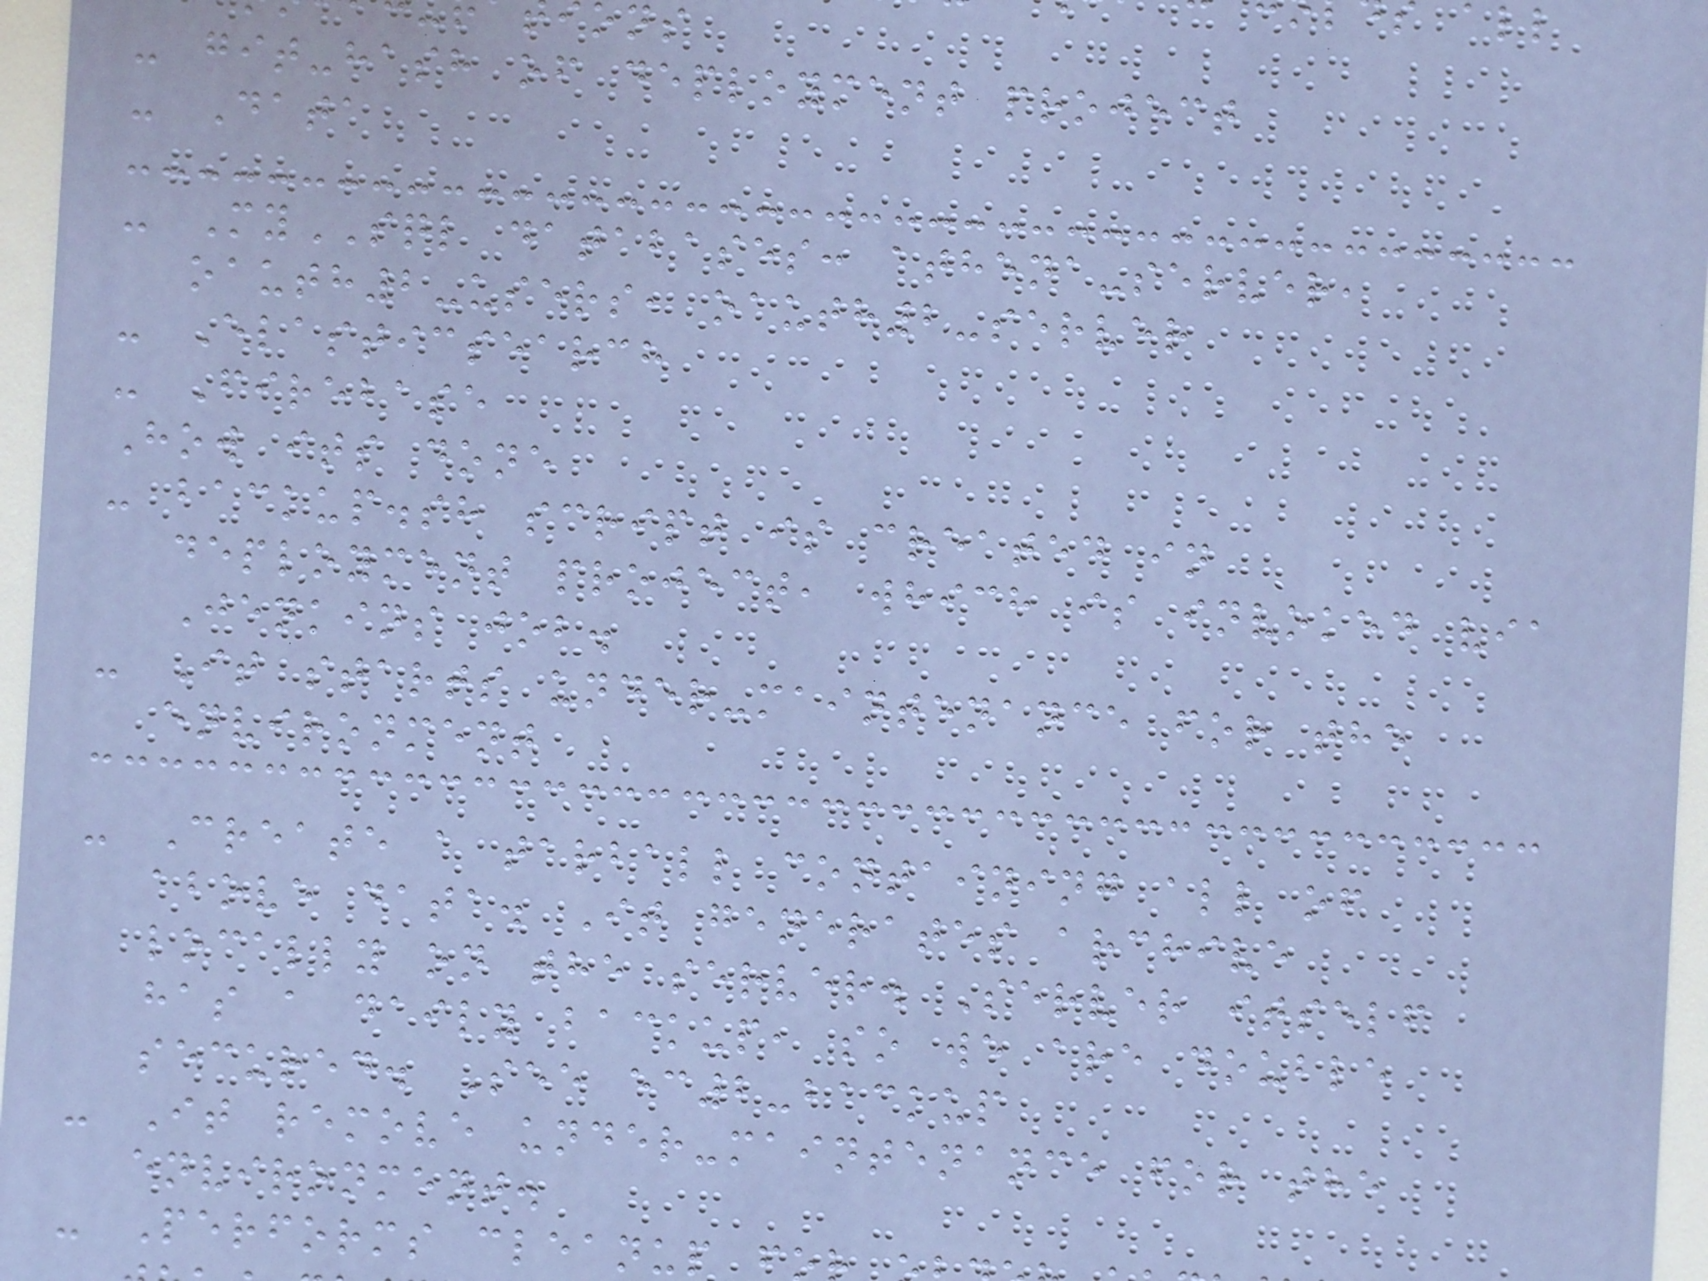- git-hash of deployment project
- Data
- MySQL databases: athena-server,
oauth2-users, oauth2-server
- Elasticsearch
- Firebase
How its done
- backup.sh script is created in
deployment project, which is invoked via
Jenkins job.
- It starts under-maintenance for the
environment
- Create a tarball containing all of
above data. It generates archive
locally on the server. Server itself
has a daily backup, so we are double
secured. See ec2-backup
- It remove under-maintenance for the
environment.
- Performs cleanup
